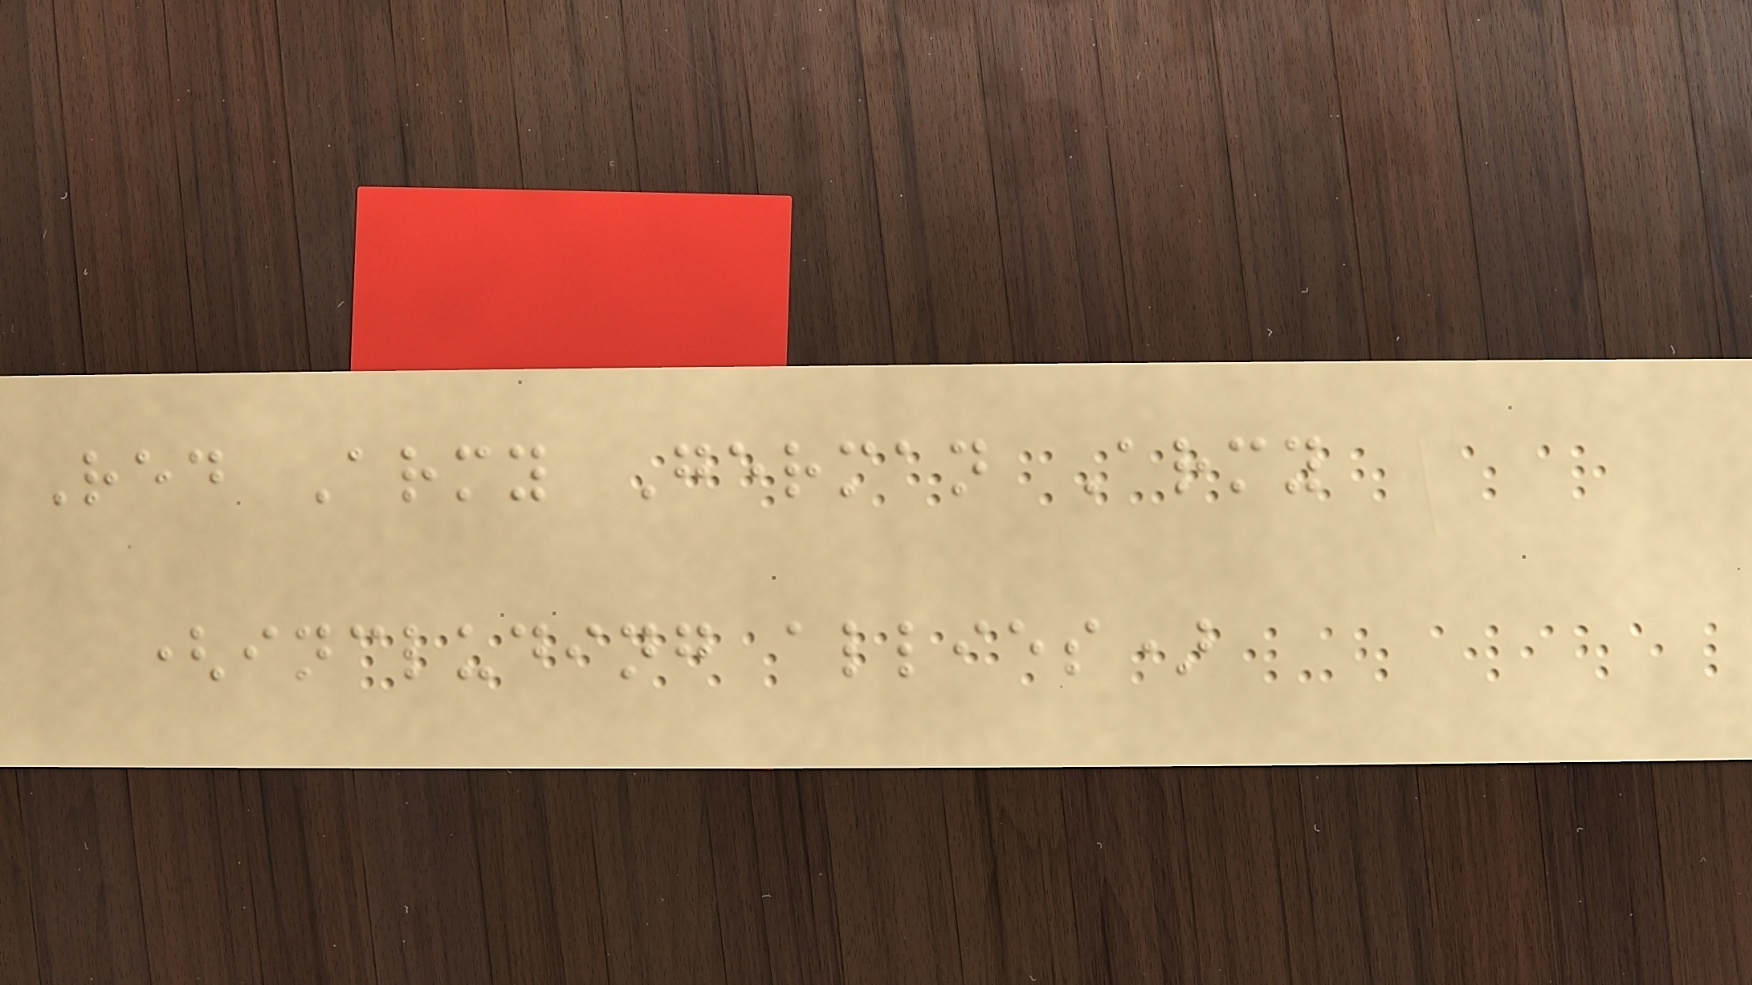Red Army German Army
(including allies)
